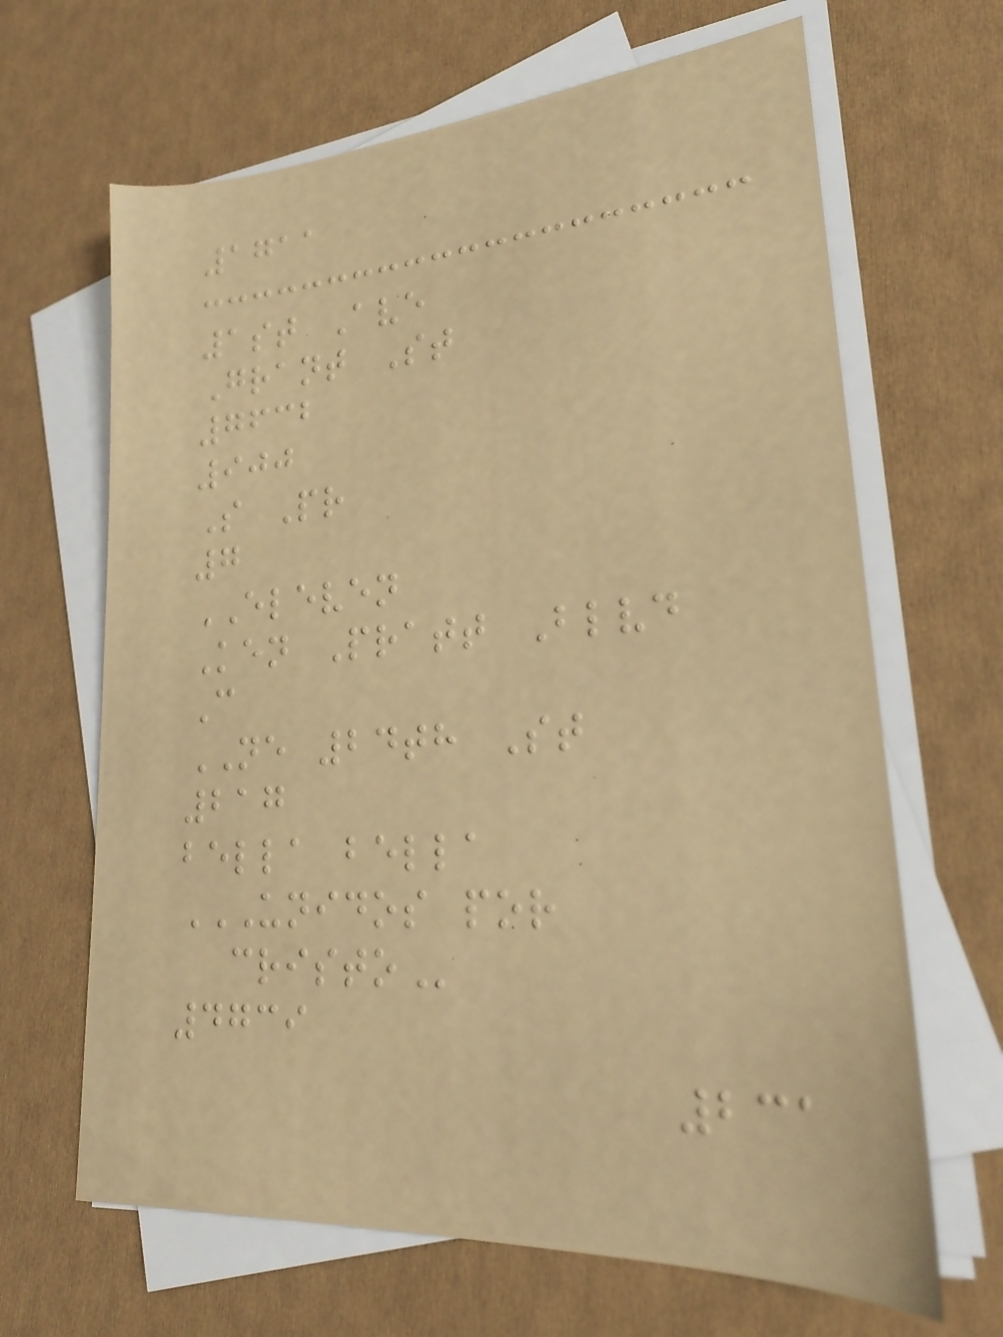1711
1st Ave
Grant St
7632
900
S Pr
7
ELEVEN
Ken Pratt Blvd
C
NE 24th St
217
bella bella
UNIDOS POR
CRISTO
4739
231
